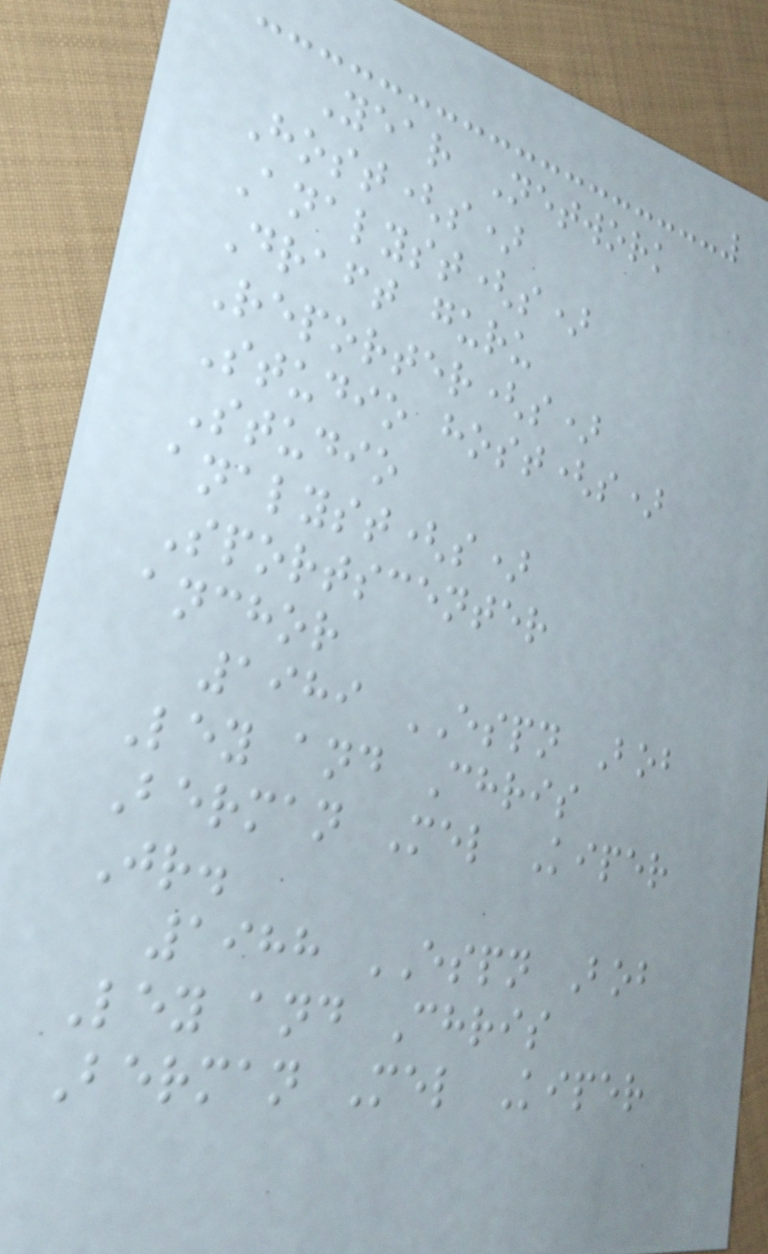Year Network
Host(s)
Analyst(s)
Draft guru
Reporter(s)
Studio host(s)
Studio
analyst(s)
Sportscenter
anchor
1989 ESPN Bob
Ley and Chris
Berman Mel Kiper
Jr.
1988 ESPN Bob
Ley and Chris
Berman Mel Kiper
